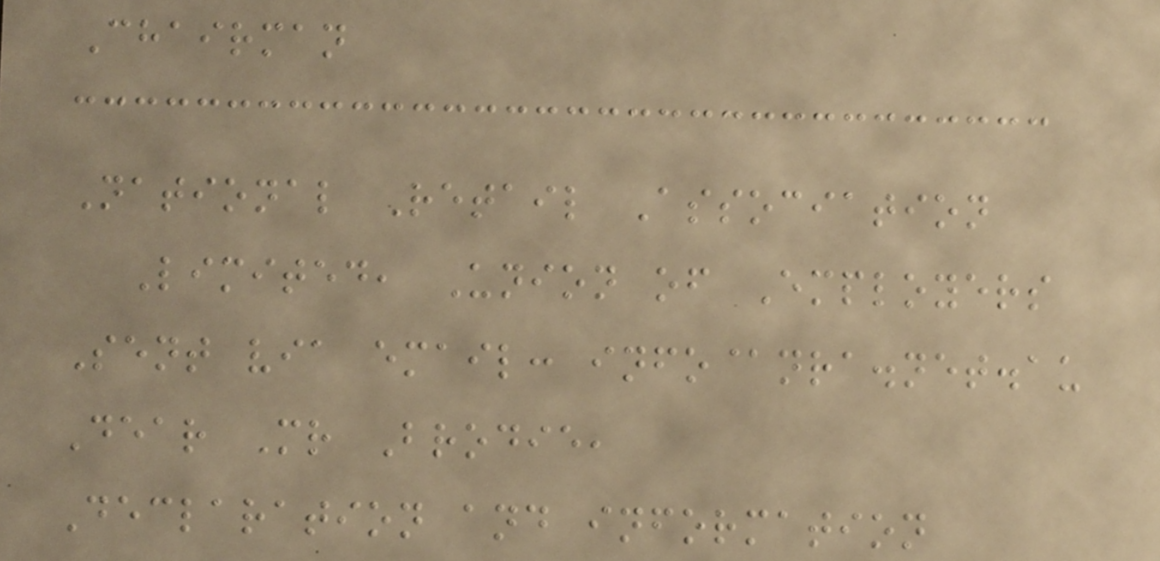Chairman
National Retail Association
Limited, Union of Employers
Sent via email: info@nra.net.au
Dear Mr Brodie,
Declaration and information
